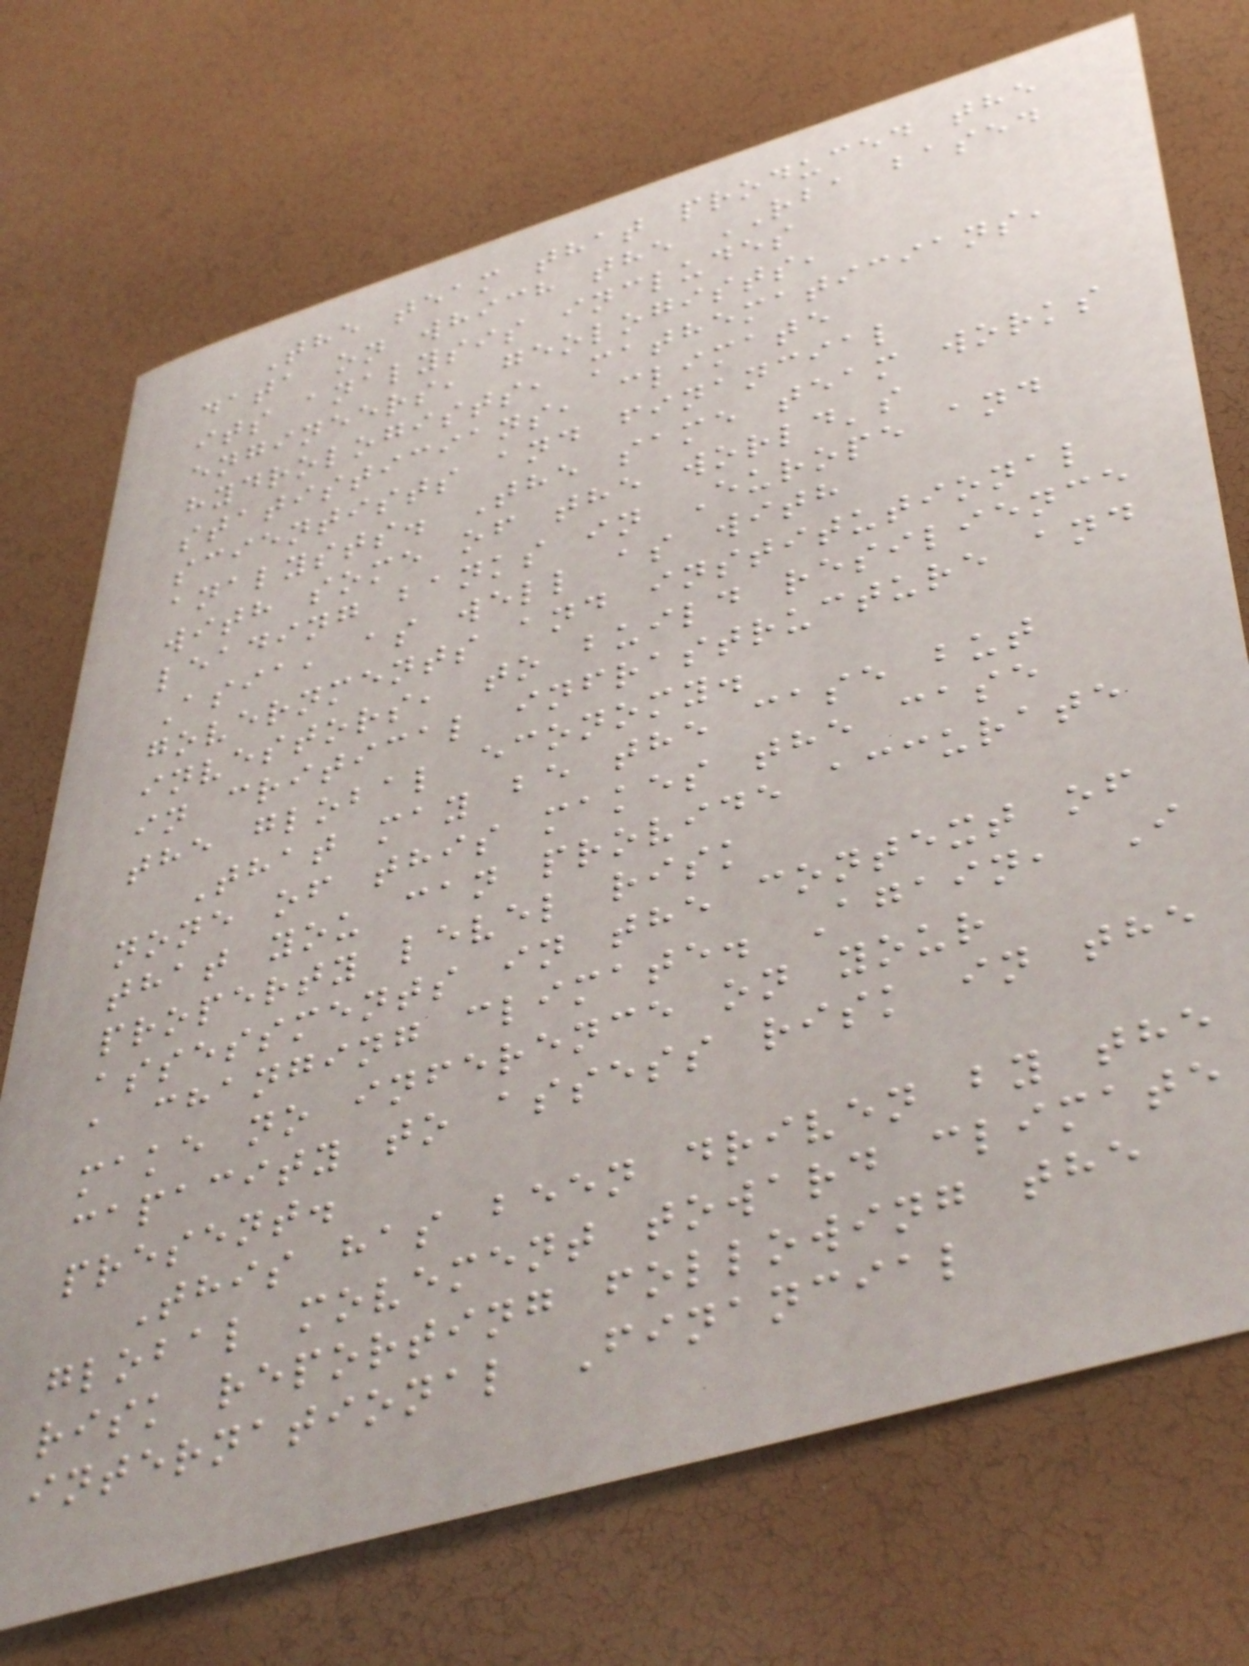The team that produced the
data on which the RBA based
its analysis includes
engineers, geologists,
hydrologists, mathematicians,
statisticians, climate
scientists and financial
analysts. The same team works
with some of the world's
leading banks in Europe and
Asia, as well as with
governments and institutional
investors, to build resilience
in critical infrastructure and
the global economy.
That may be the case but
none of this makes the case
that you can provide accurate
property level risk
assessments in the context of
a changing climate. Again, I
make no inference on your
capacity to assess risk in the
present.
This has been driven by the
global movement toward climate
risk reporting following the
international Financial
